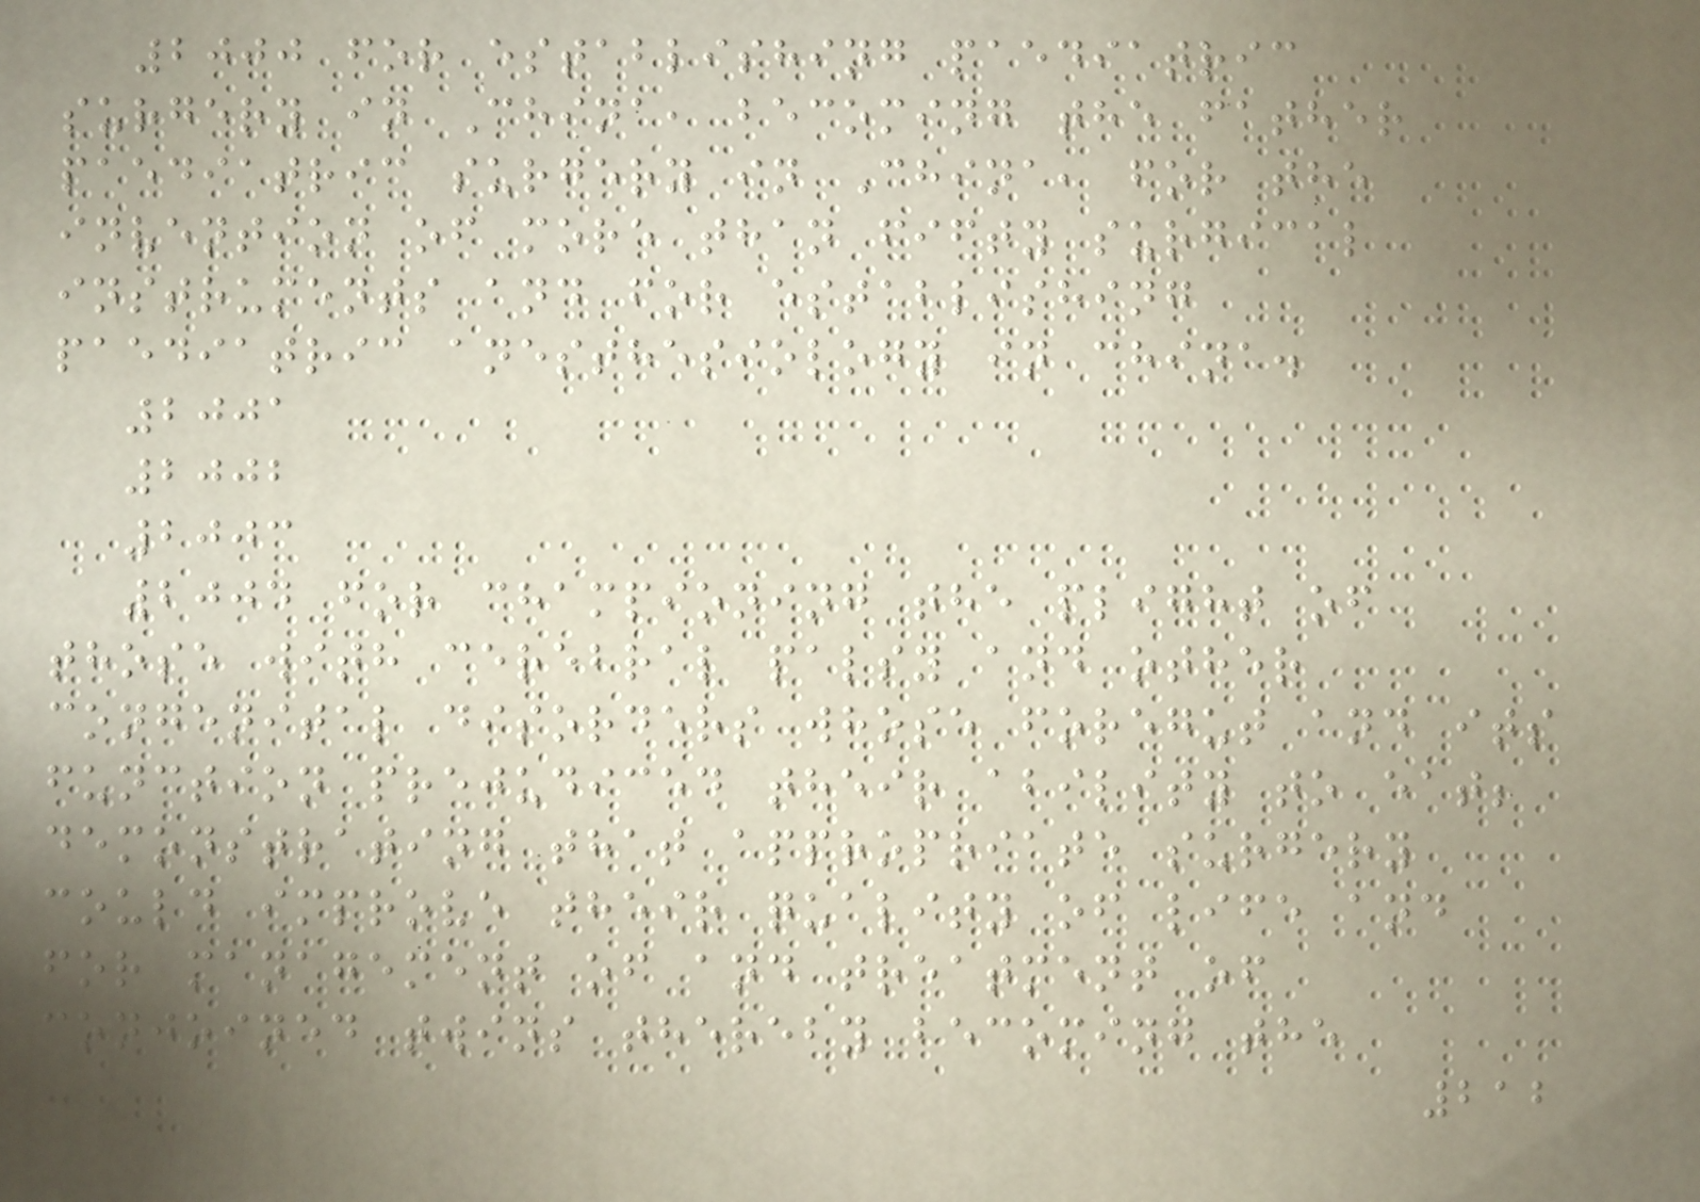2000 for establishing paediatric
surgery in China, becoming the father
paediatric surgery in China, for the
invention of more than fifty surgical
instruments and for establishing
paediatric anesthesiology in china.
2001
2002
2003
2004 for championing the plight of
those with cerebral palsy and other
congenital disorders whose foregut and its
function prejudiced their ability to eat;
demonstrating that appropriate surgery
could improve their quality of life and
for management of and treatment of
conjoined twins thereby becoming the
212
